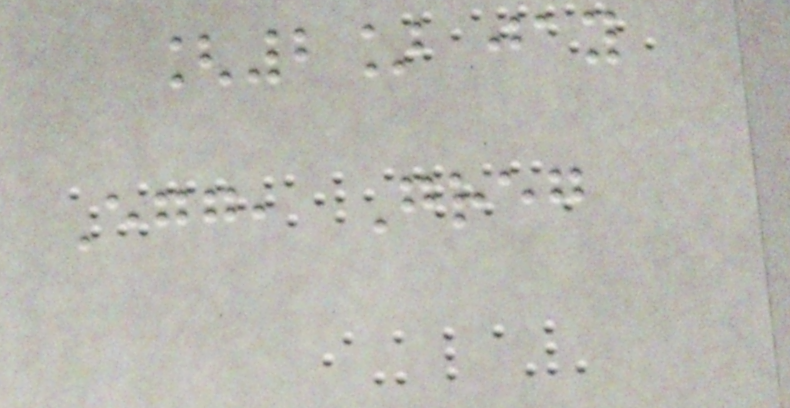[2] jay
Egg, Greg
